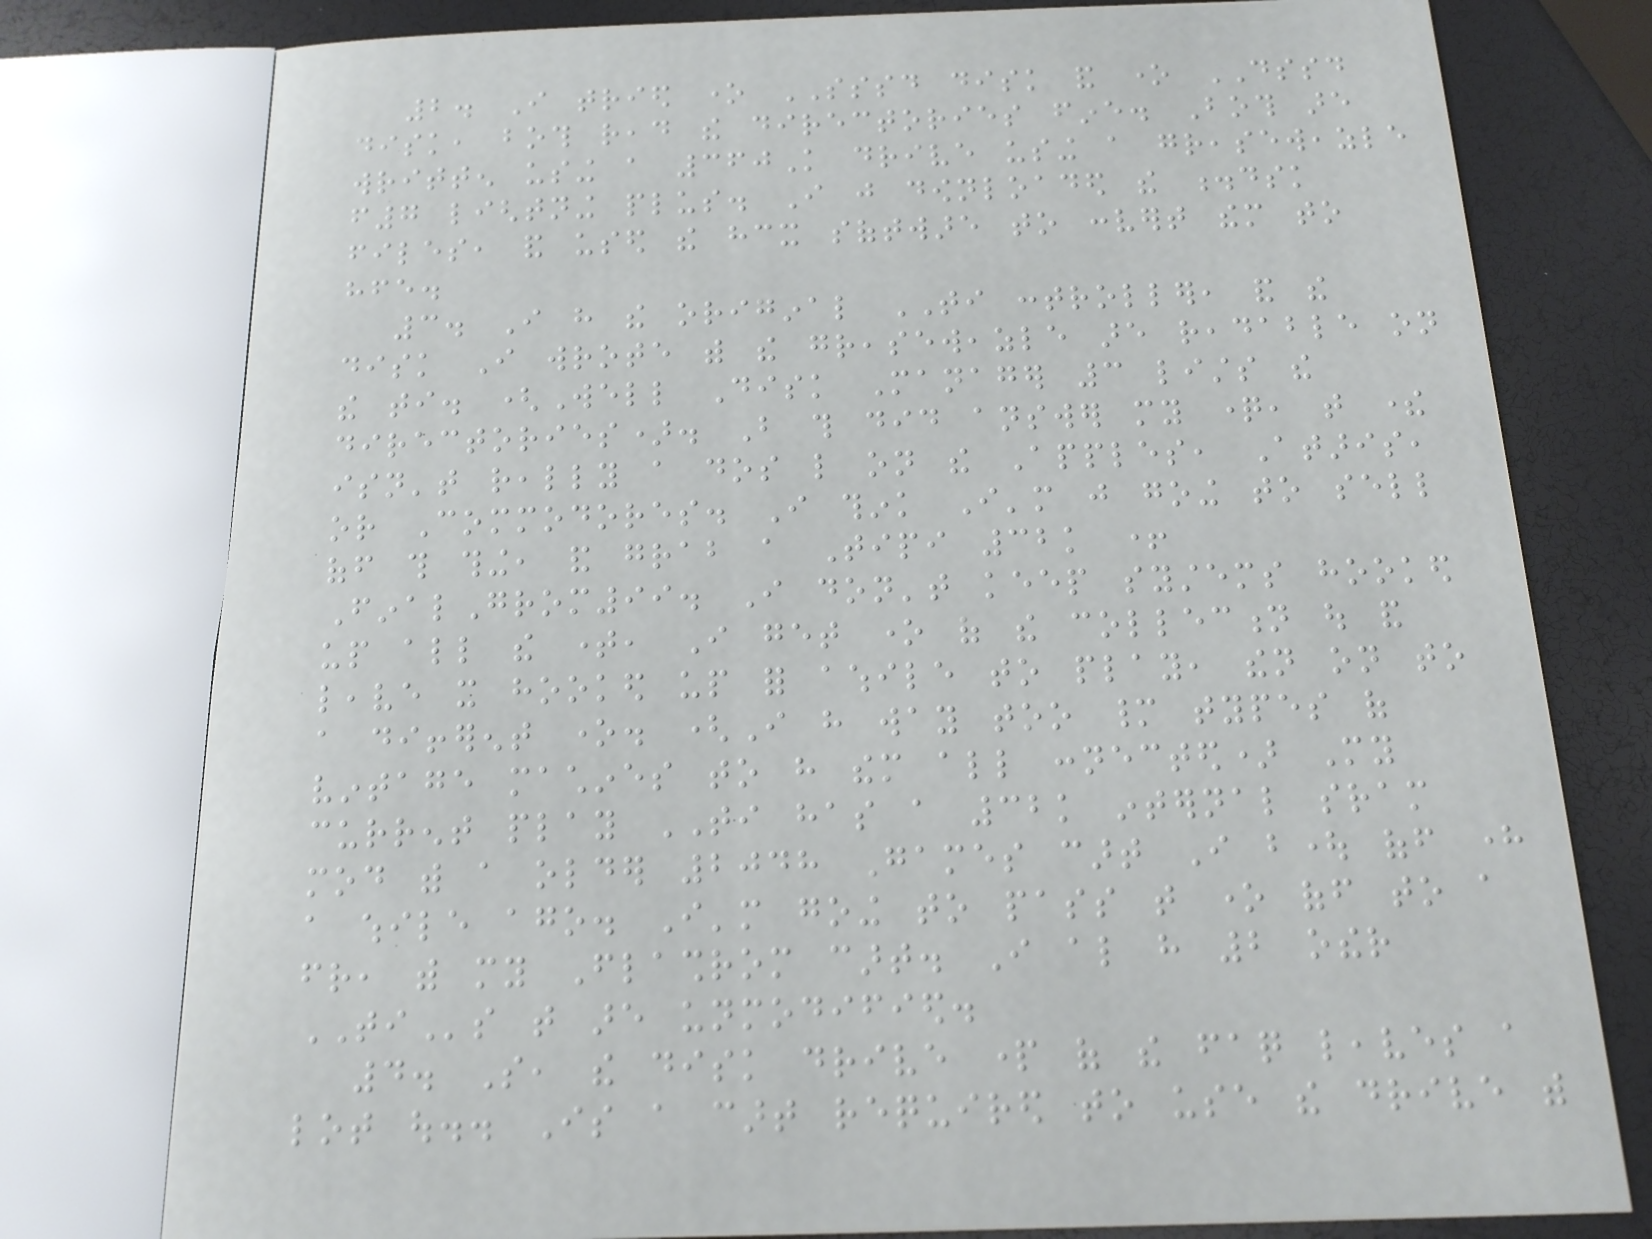2. I tried one SSSD disk and one DSSD
disk, both read the directories fine. Both are
written using a 360K drive using a greaseweazle
f7 lightning plus. I just downloaded the .dsk
files, and used the hcx software to convert them to
hfe.
3. I have the original TI controller, and the
disk I wrote with the greaseweazle are readable on
the ti. (Well Disk Manager 3 lists the
directories). But this did answer my question, that there
isn't really a dos like on the Apples, Ataris,
or Commodores. I think I'm just going to sell
off this thing, and grab a Tipi 32k +
FinalGrom99. I don't keep systems hooked
up all the time, I get one of the collection out and
leave it hooked up for awhile to play, then on to
a different one. (I have way too many types of
vintage machines to have them all connected) My
current play TI has a 32k internal sram
mod with a older 2048 Games cart I bought off here
a while ago. I'm going to pass that one off to a
friend, with my Flashrom cart. I also have 2 other
TIs that are unmodified.
4. So, the disk drive part of the faq leaves a
lot out.. Is a cart required to use the drive with
